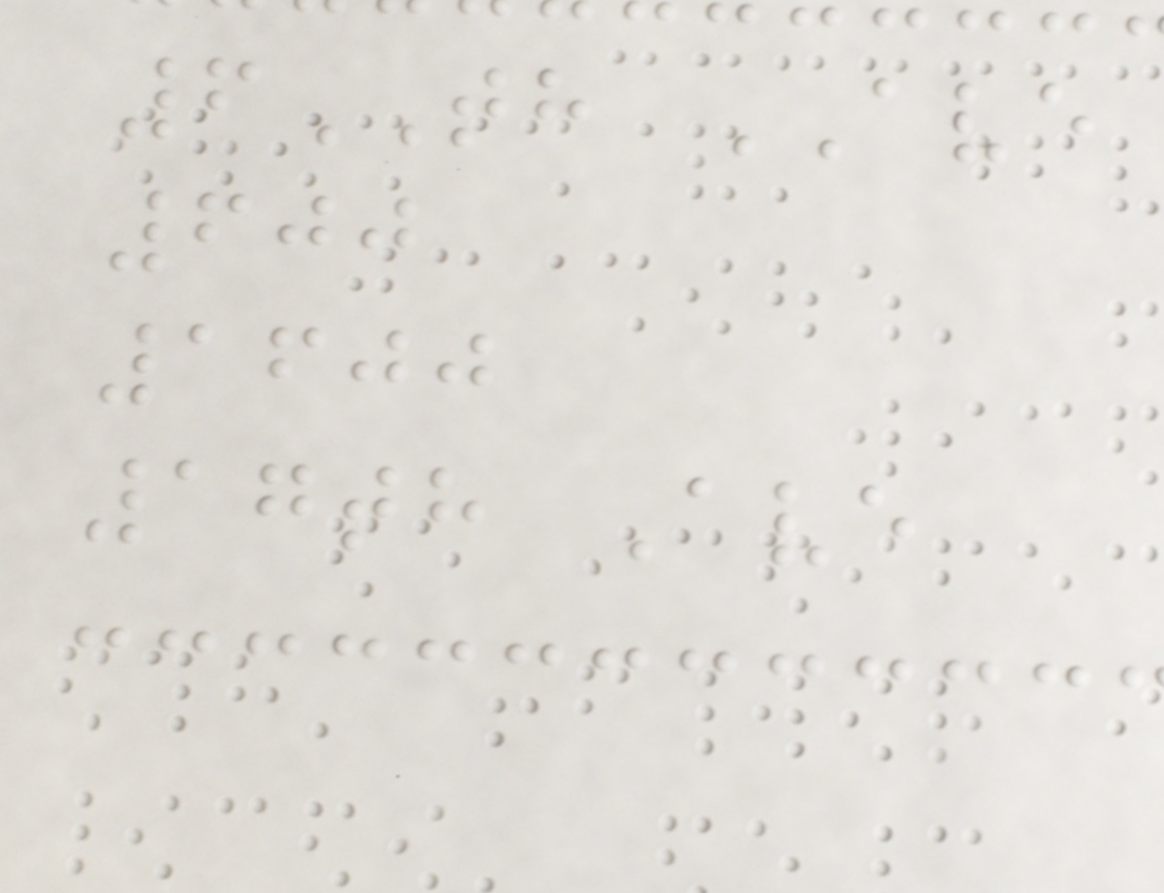6TH AVE
600
1600
17th Ave
